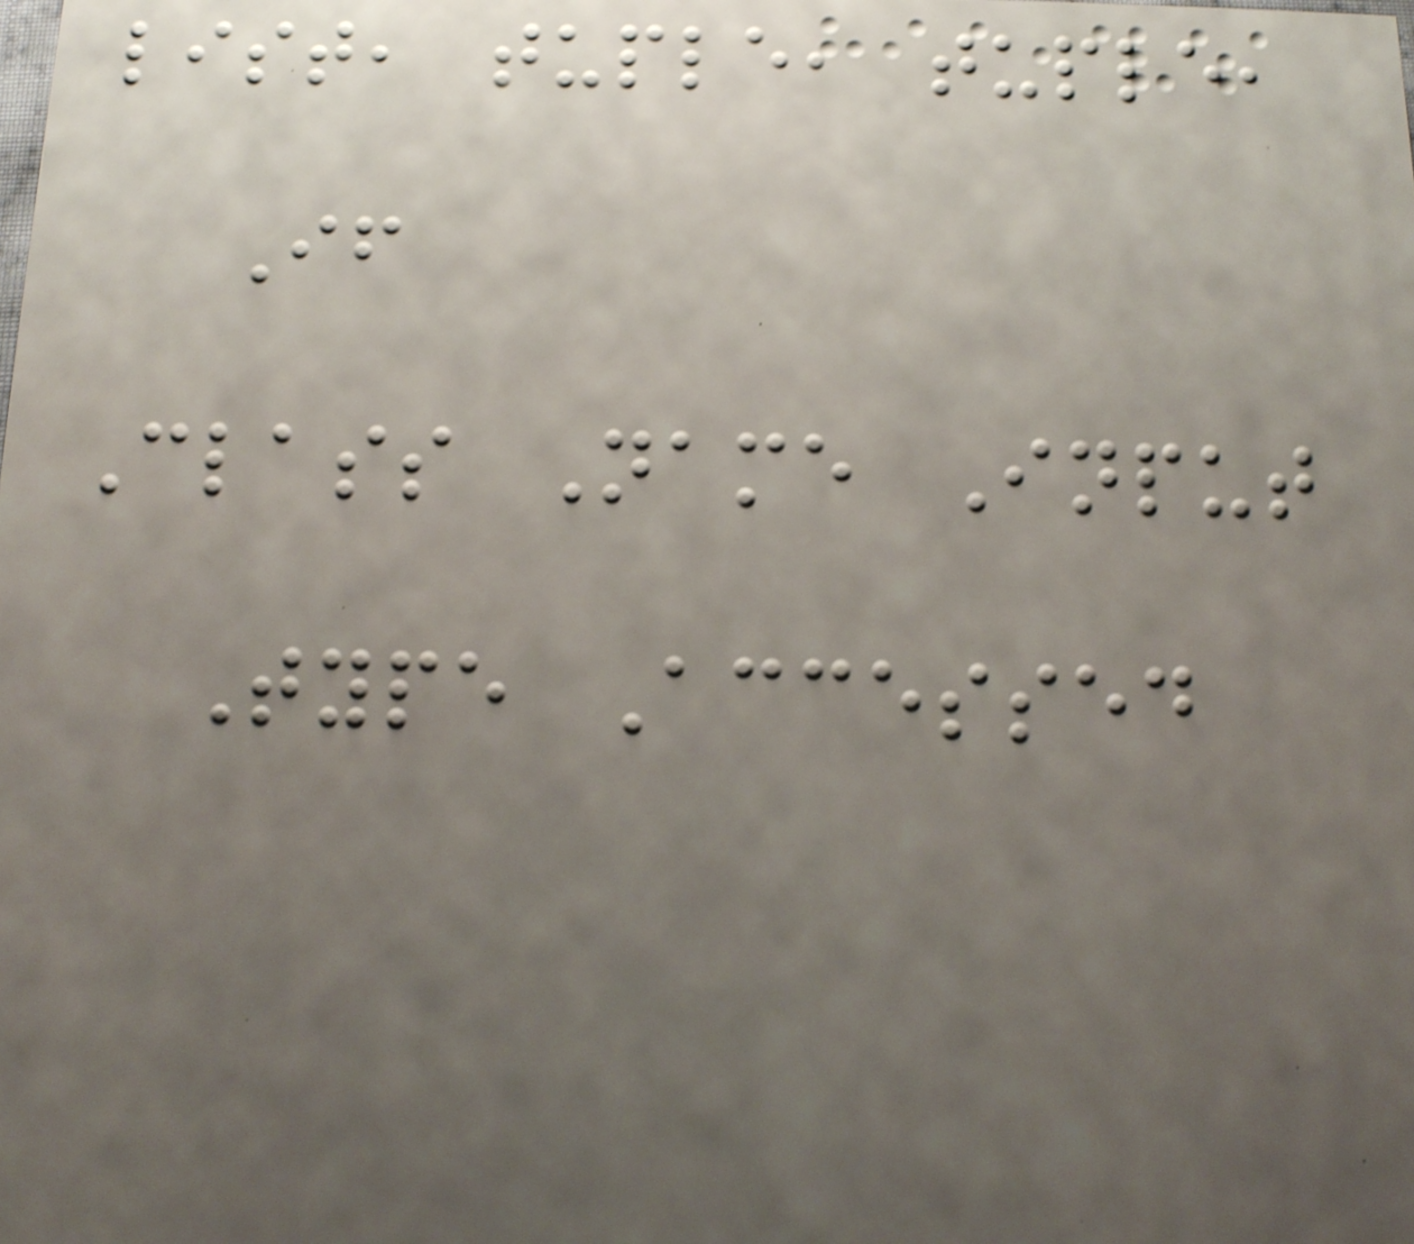list, tuple, tuple,
If
Class Name Input
Type Accessed
